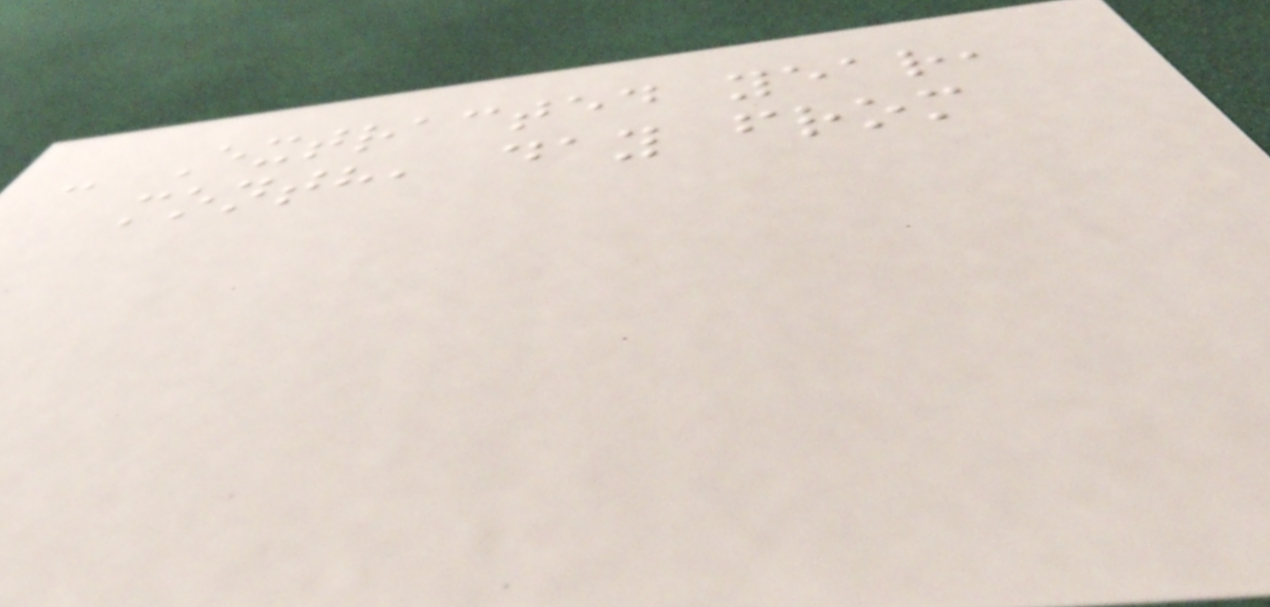- Extracted year,
month, day from
